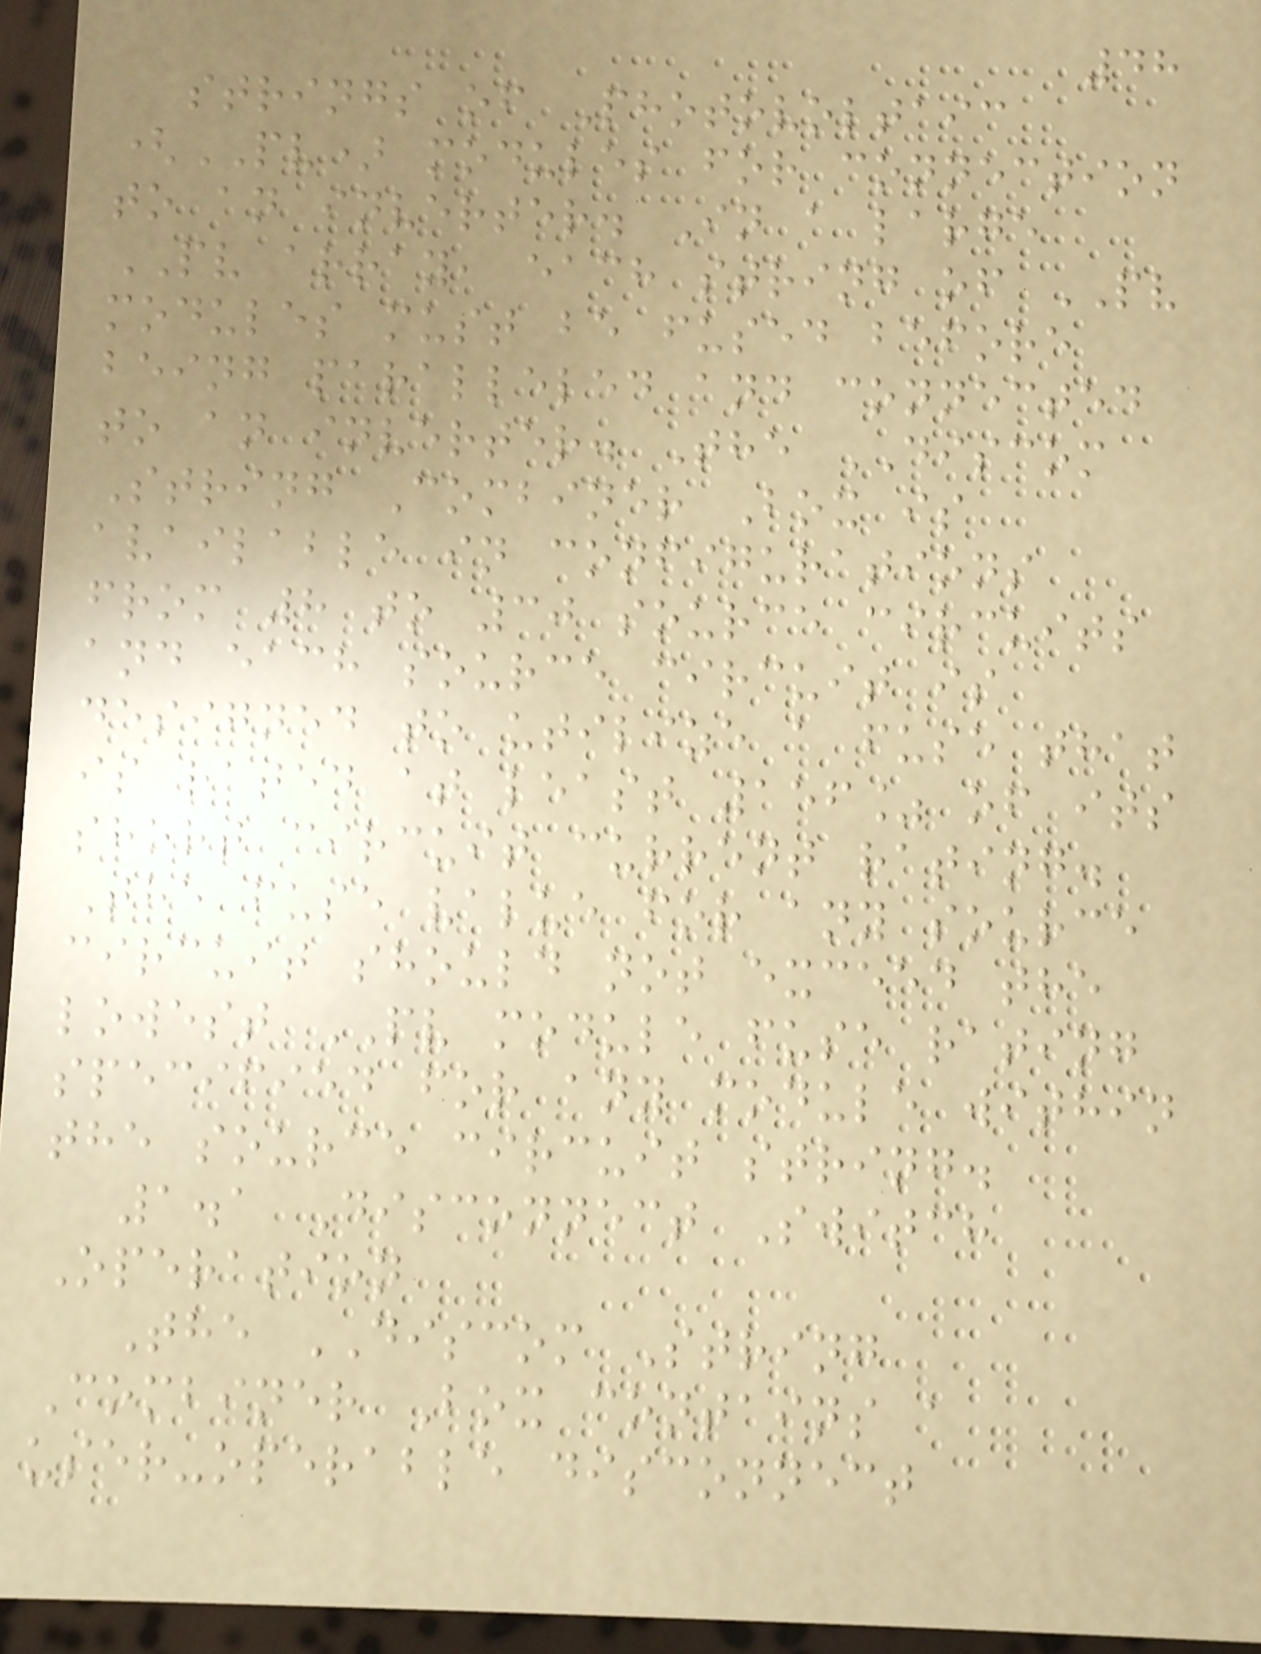48
strings of Photovoltaic
(PV) modules for connection
to an inverter. In a large
PV array, each string of PV
modules must be fused before
being paralleled and connected
to an inverter. The DISCOM
String Combiner Box is
available in configurations
from 8 to 30 source circuits
and each source circuit is
designed to utilize a fuse that
is rated at least 156% of its
short circuit current rating.
The fuse value for any source
circuit should not exceed the
lowest PV module fuse rating
specified for any module within
the source circuit string.
1.1 Disconnect Switch
Operation
The DISCOM String
Combiner Box contains a
user-operable disconnect
